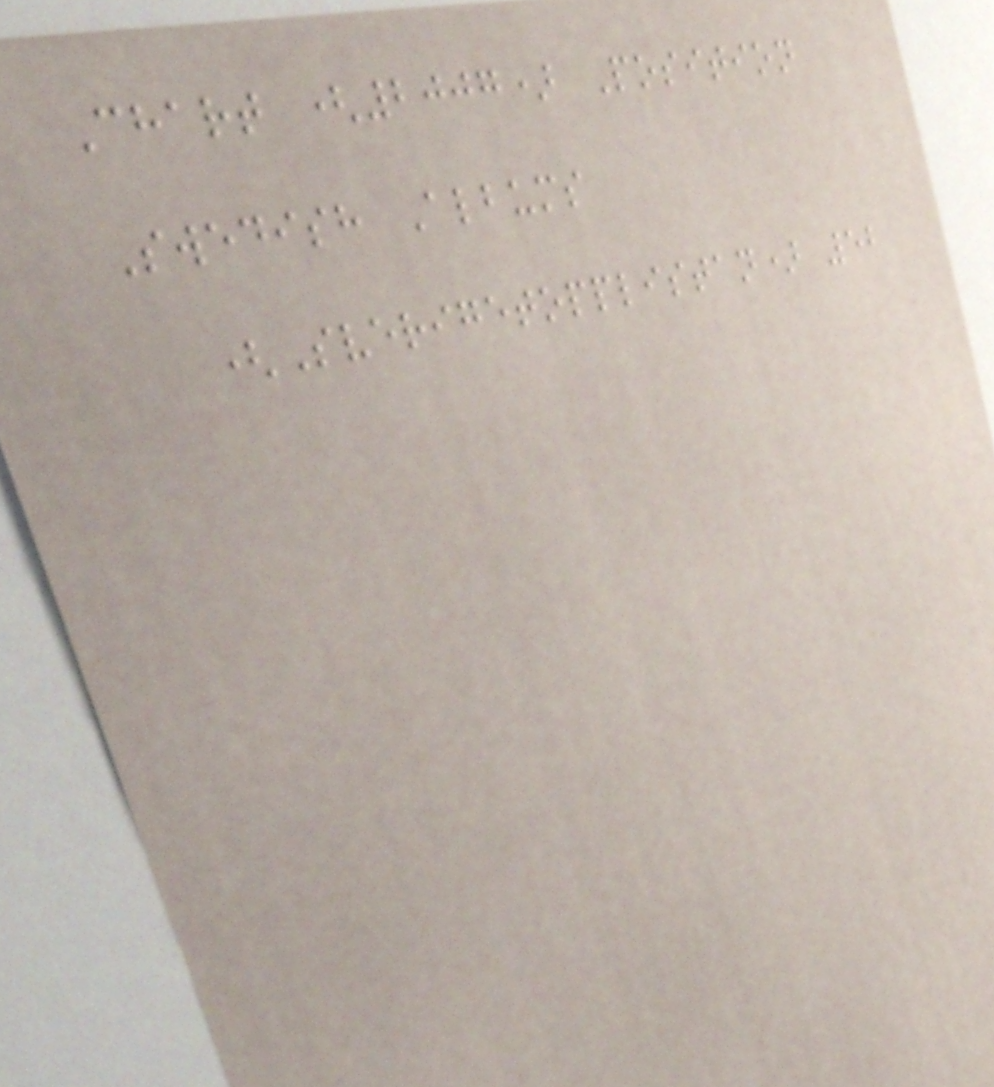Chart (2007) Position
Swedish Albums
(Sverigetopplistan) 52
